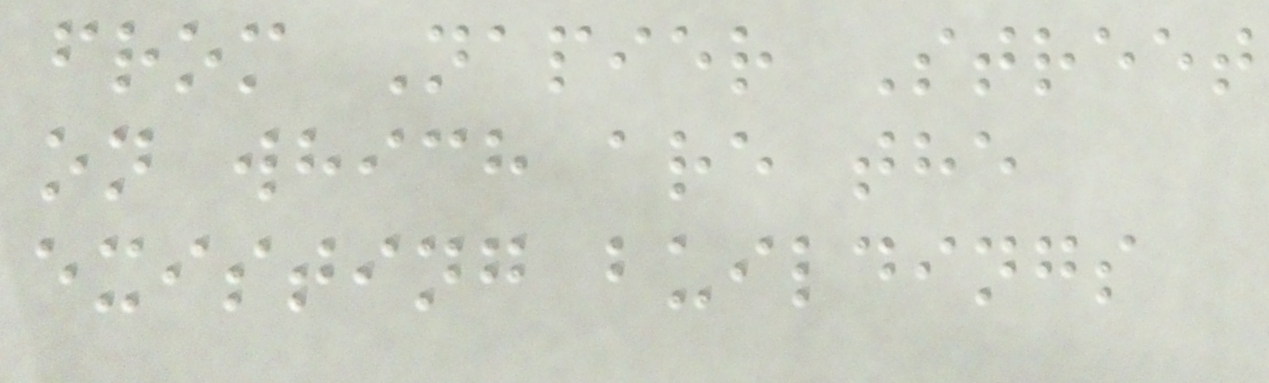from Napier Street
on which are the
existing buildings
